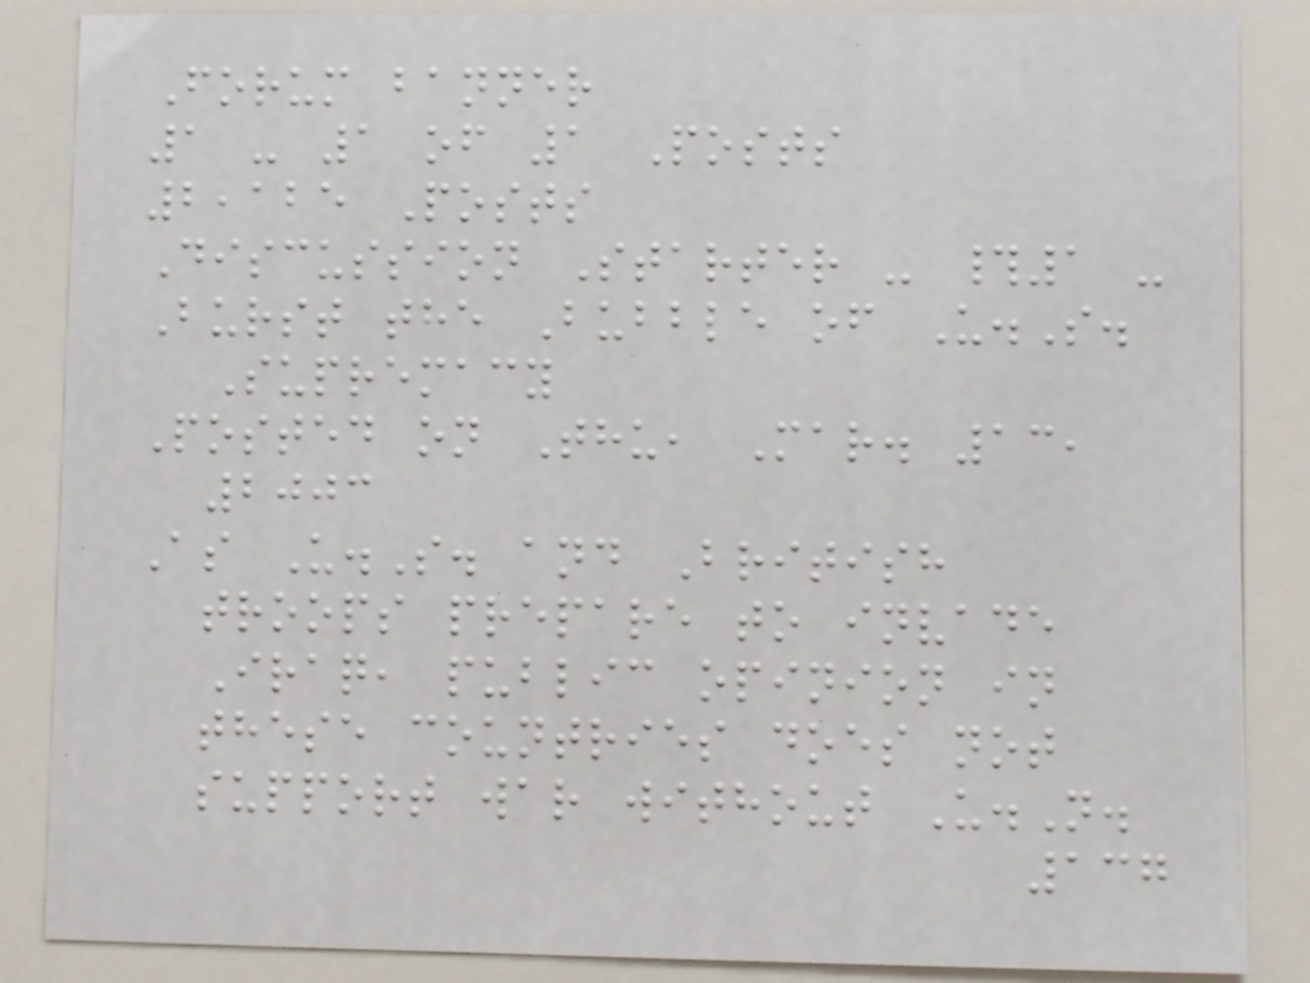Forum banner
1 - 1 of 1 Posts
2,125 Posts
Discussion Starter - #1 -
Burst the Bubble of U.S.
Supremacy
Posted on Thu, Mar. 13,
2003
As U.S. and British
troops prepare to invade
Iraq, public opinion in
these countries does not
support war without U.N.
137
